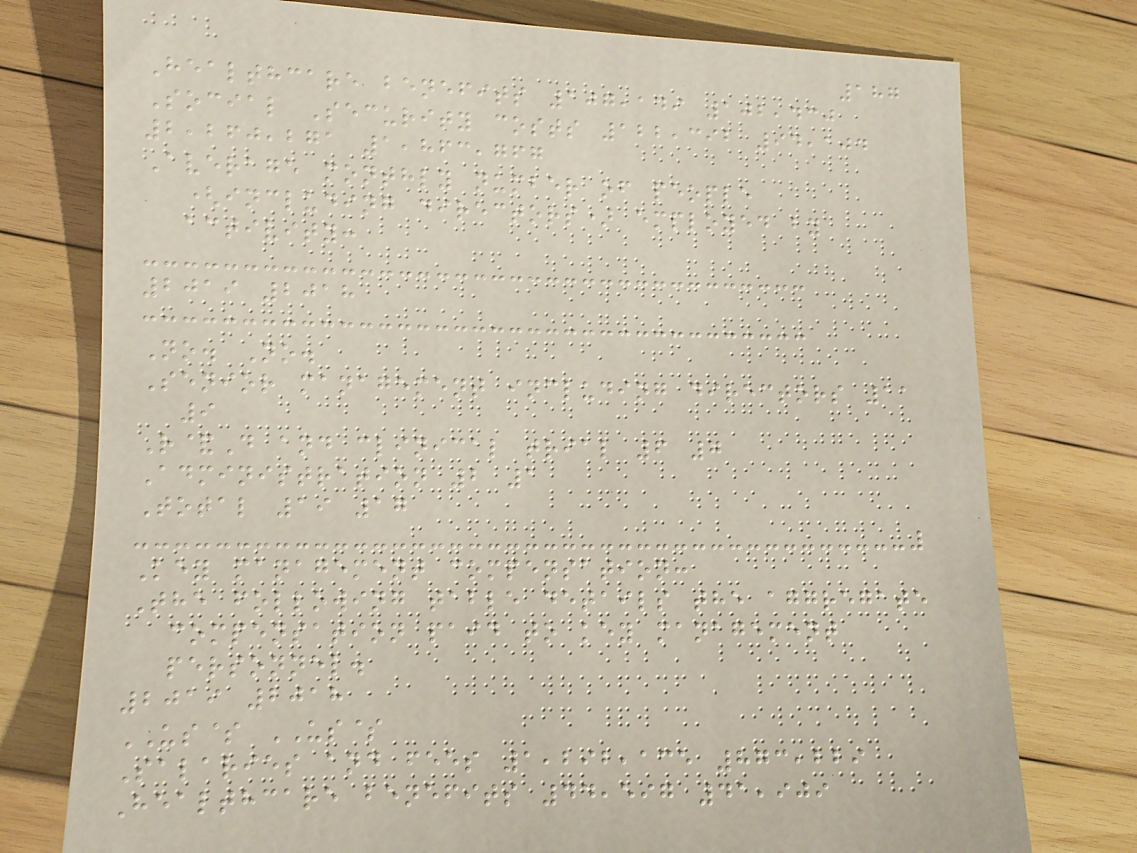187
Healthcare benefits 107,149 102,430
Social Security costs 122,392 94,104
2,260,271 1,863,767
Average monthly number of people
(including directors) employed by
activity:
2019 2018
No. No.
Senior management including directors 11
9
R&D and clinical trial 6 7
Administration 2 1
Total 19 17
Key management compensation:
The following table details the aggregate
compensation paid to key management
personnel.
2019 2018
US$ US$
Salaries and fees 1,292,135 873,229
Healthcare benefits 44,597 41,909
